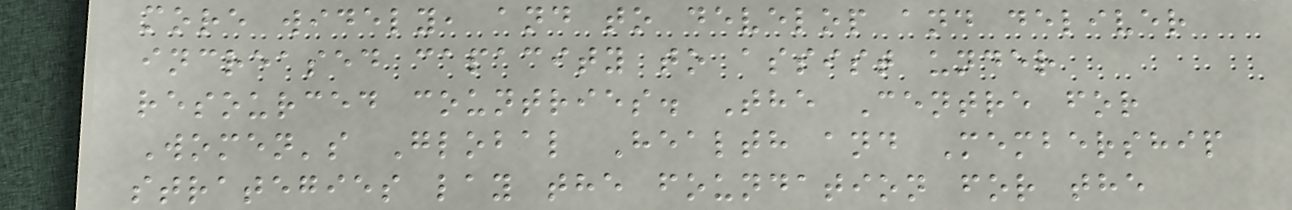more widely, and to develop and deliver
increased capacity to assist under
resourced countries. The Centre for
Women's Global Health and Membership
strategies lay the foundation for the
